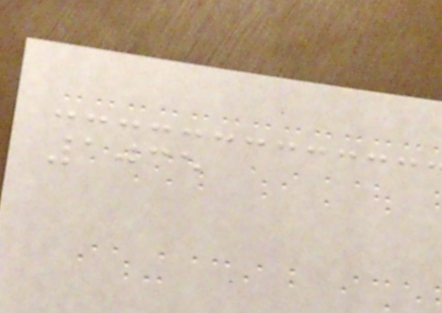1035
